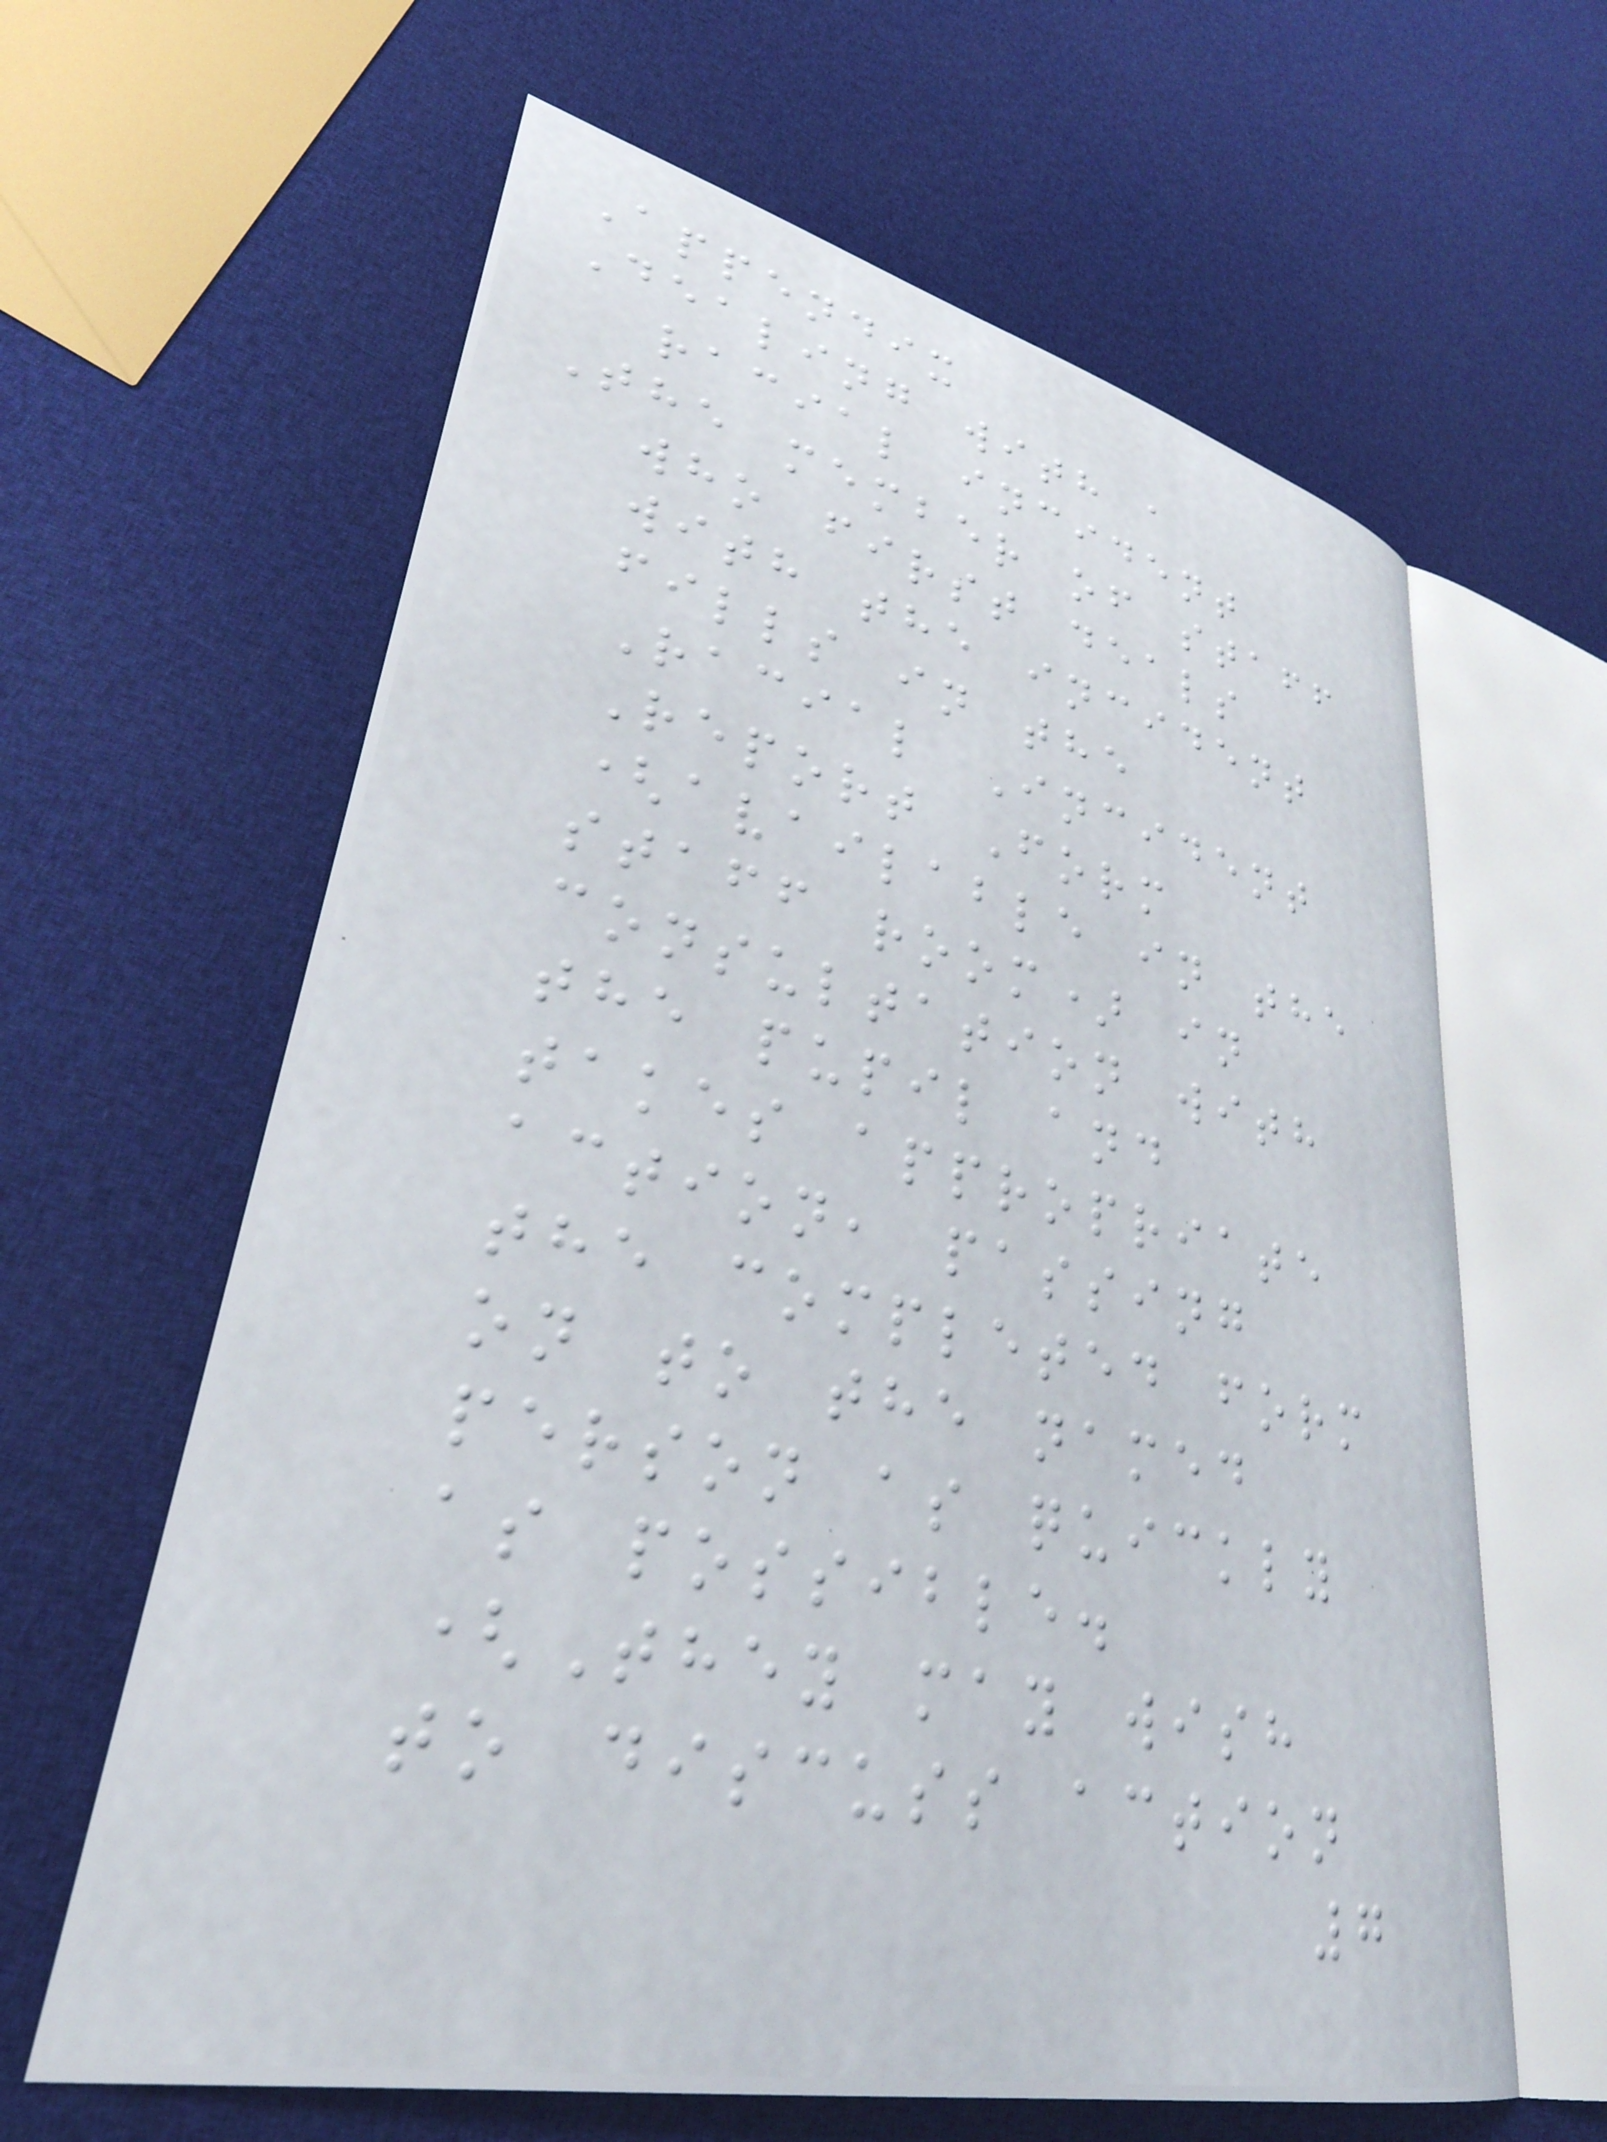Appendix
Dealing with a
racial incident
The member of staff
who first deals
with the incident
fills in the
Racial Incident
Report Form
(available in the
staff room) in
consultation with
the pupil and
takes appropriate
action, passing
the completed form
on to the named
person as quickly
as possible.
(They may wish
to discuss action
7
